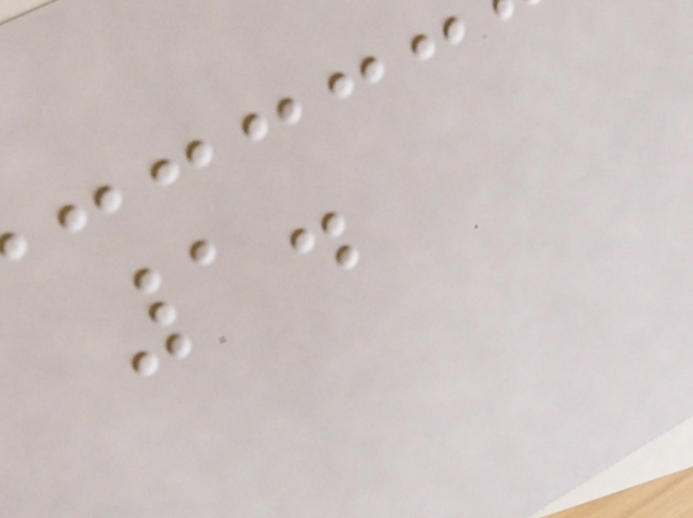1.
